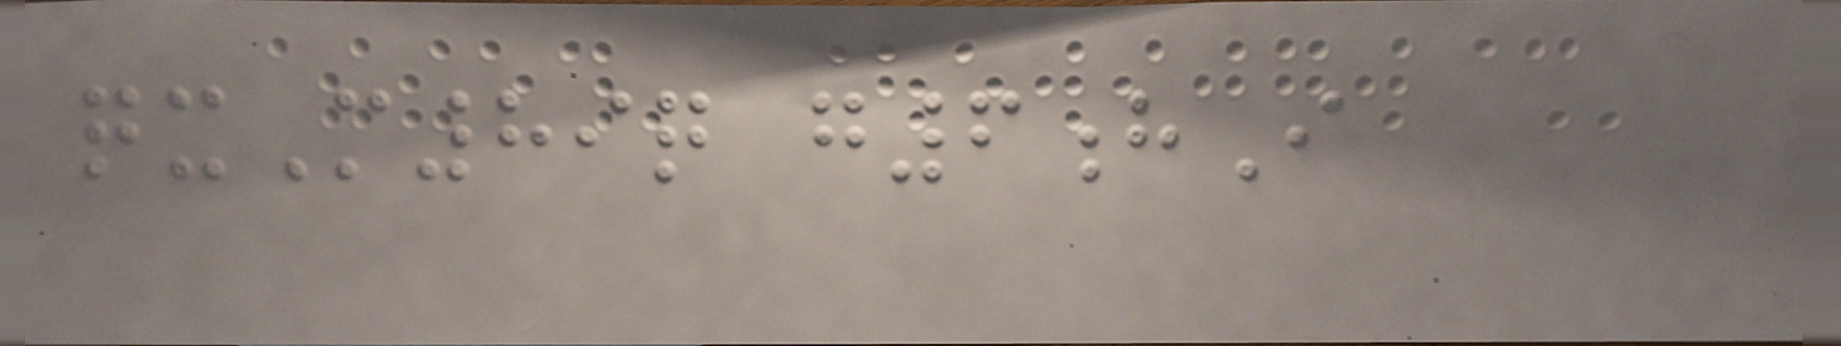qxM89q g6hI
